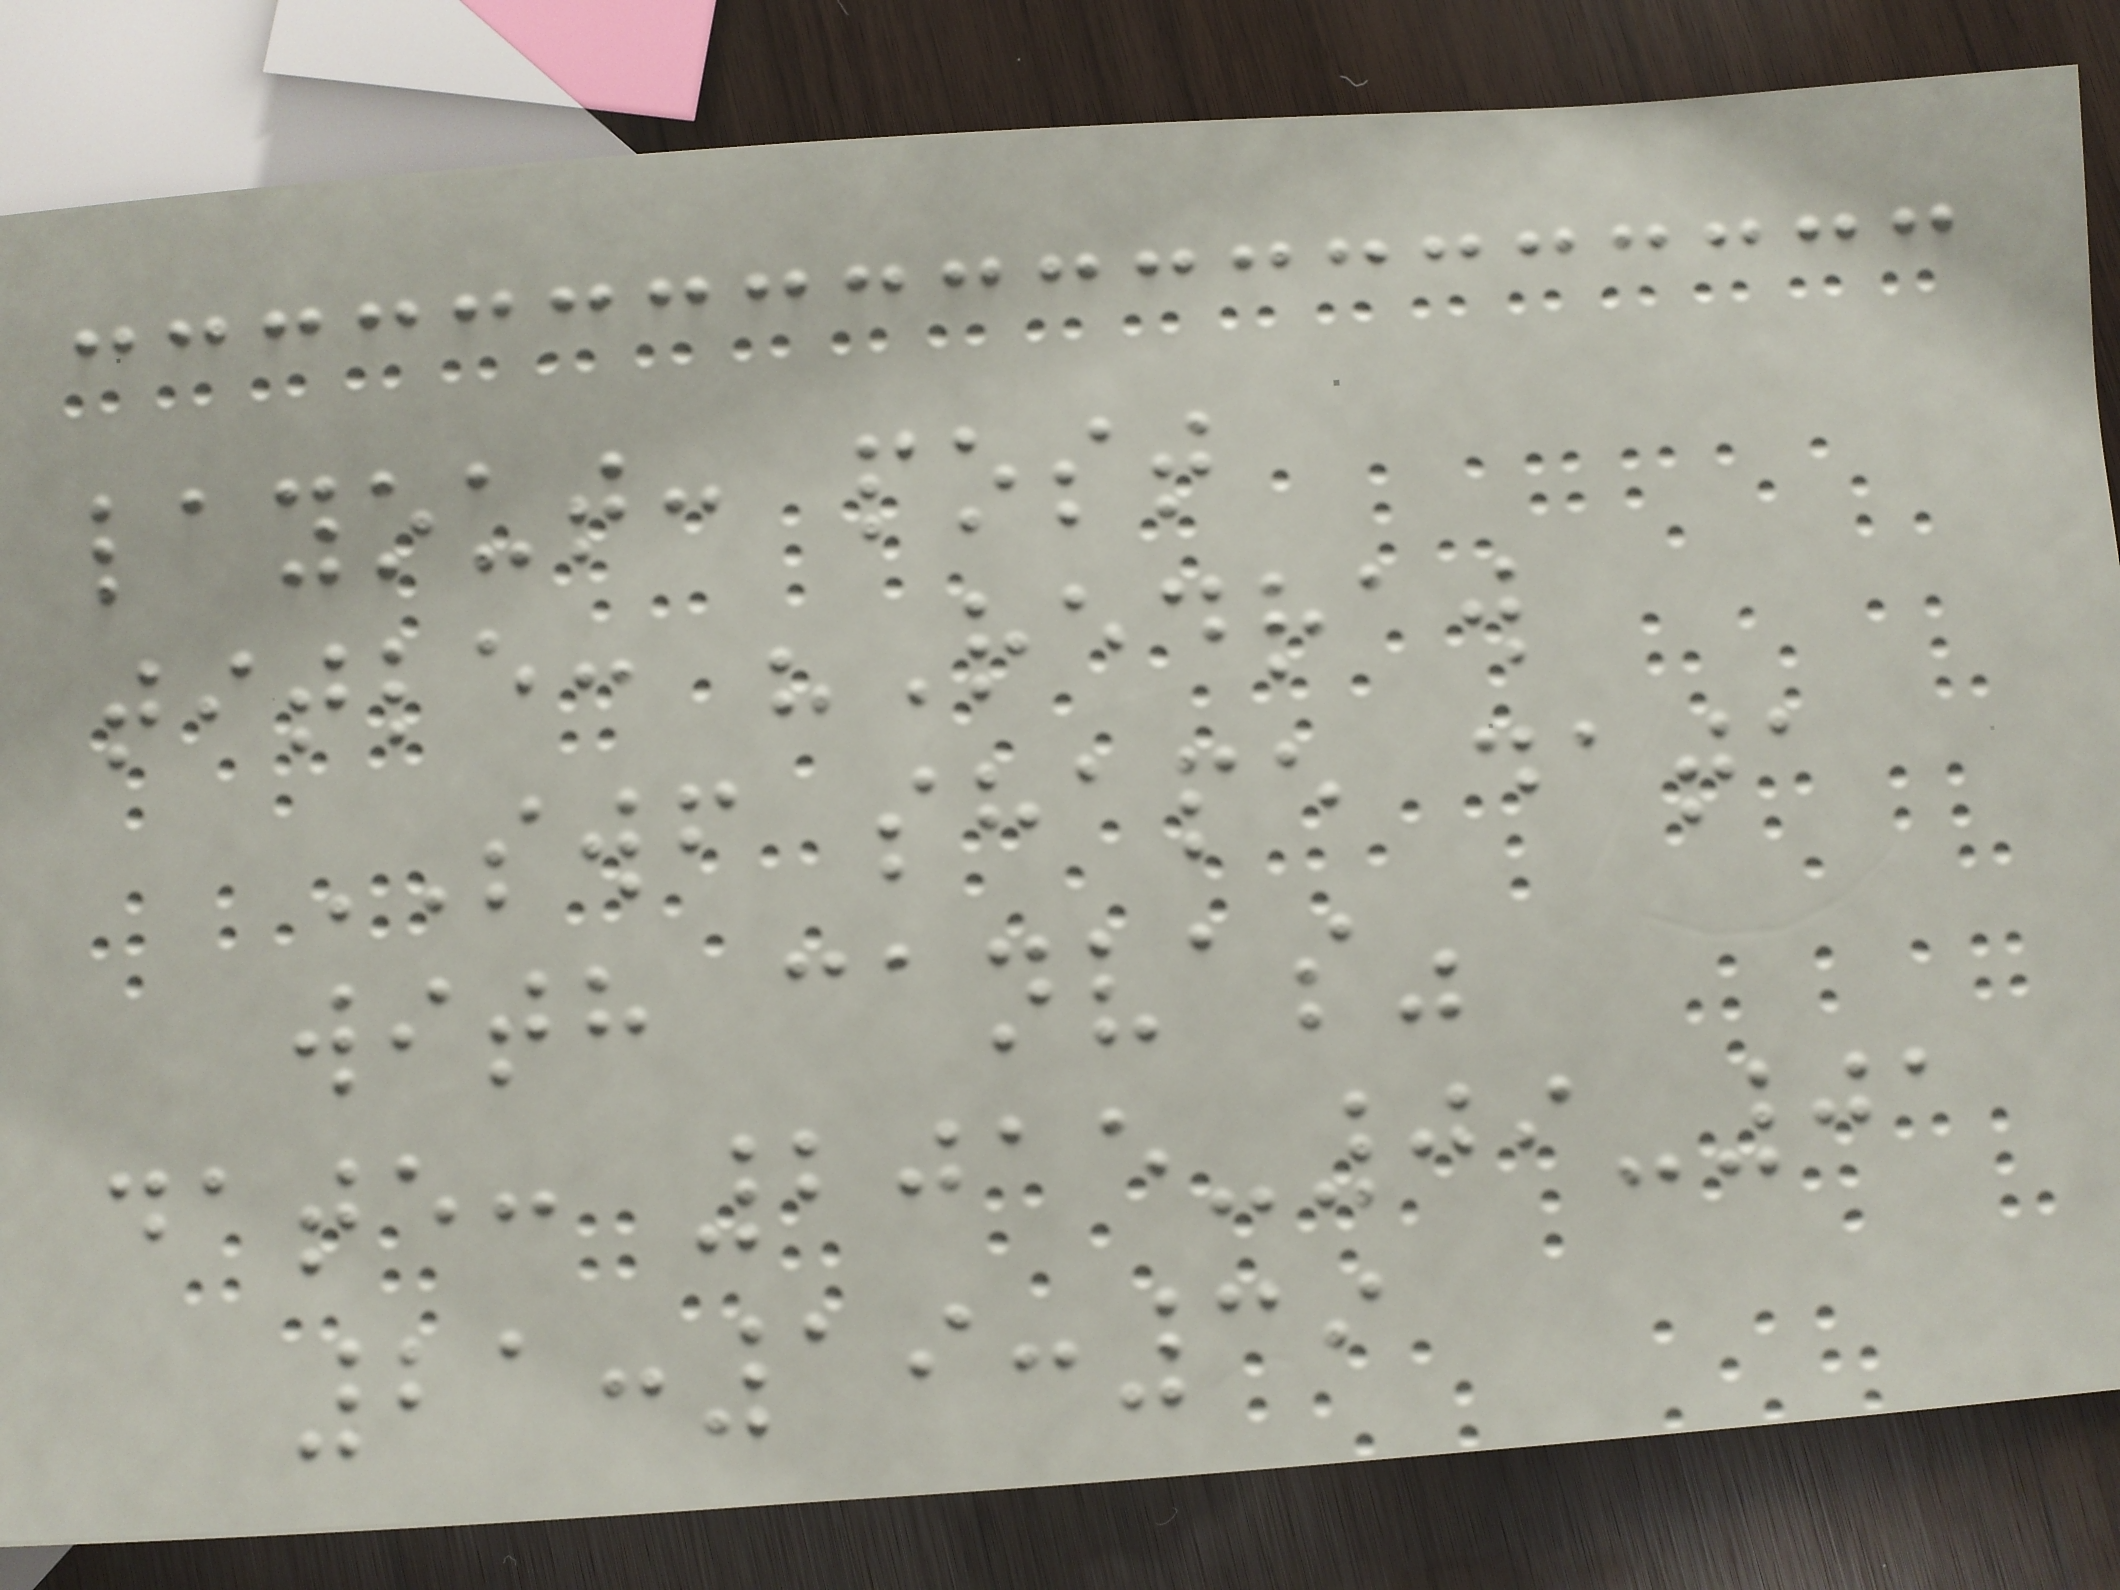layout: post
title: "Redraw
SWF shape data
with canvas"
date: 2015-09-01
21:19:39
